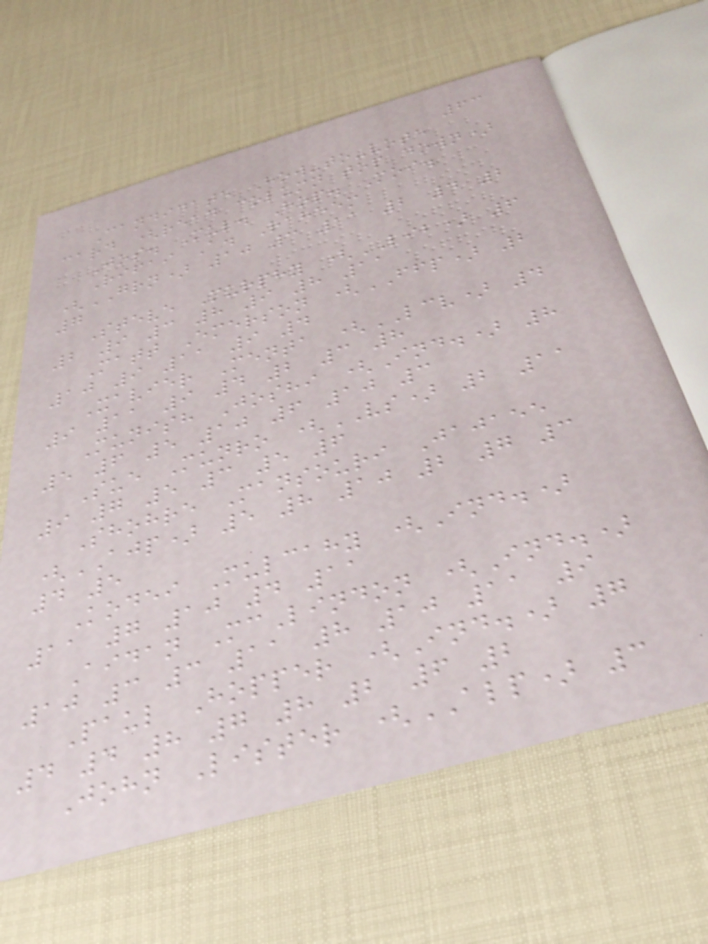63
Candidate How-to-vote
card (read column top down)
Jos. Mul. Hop. Moi.
Rifai A. Raheem
(GRN) 10 3 11 2 4 2
7
Steve Murphy (LIB) 6
2 9 3 8 9 8 11
Matt Emerson (FFP) 2
10 9 11 9 4
Xavier Menta (LCV) 4
9 11 9 4 2 3 8
Munish Joshi (Ind.) 8
5 6 5 10 6 10 3
Sue Munro (VS) 2 11
9 7 5 3 5 6
Shohre Mansouri Jajaee
(AJP) 5 8 10 2 7 3
4 5
Kodei Mulcahy (Ind.)
11 7 10 4 11
Aidan McLindon (Ind.)
10 3 3 11 8 10 11 9
Paul Hopper (Ind.) 7
4 4 8 7 8 2 6 2
John Lister (ALP) 3
